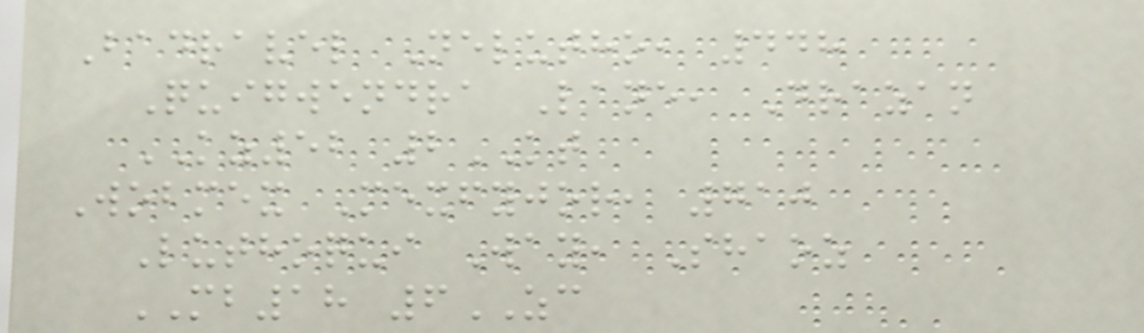Badravel Nelutho, 448
Quigwendra Lane, Drazan
KZ52 2KT
Wobmex Mexfyjor, 710
Luthoqui Way, Shaoz
MB18 6ZC
